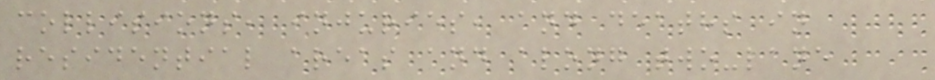collisions, injuries, and deaths in
residential areas and along two-lane
